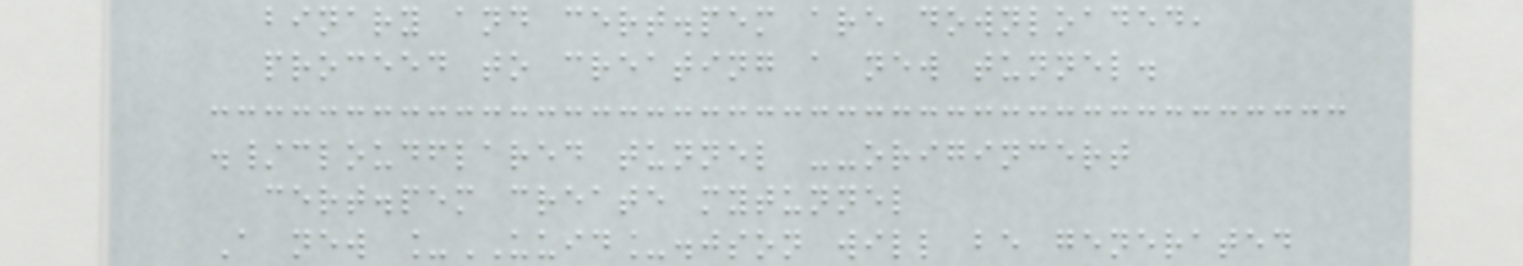binary and cert.pem are downloaded,
proceed to creating a new tunnel.
./cloudflared tunnel --origincert
cert.pem create mytunnel
A new _UUID_.json will be generated
